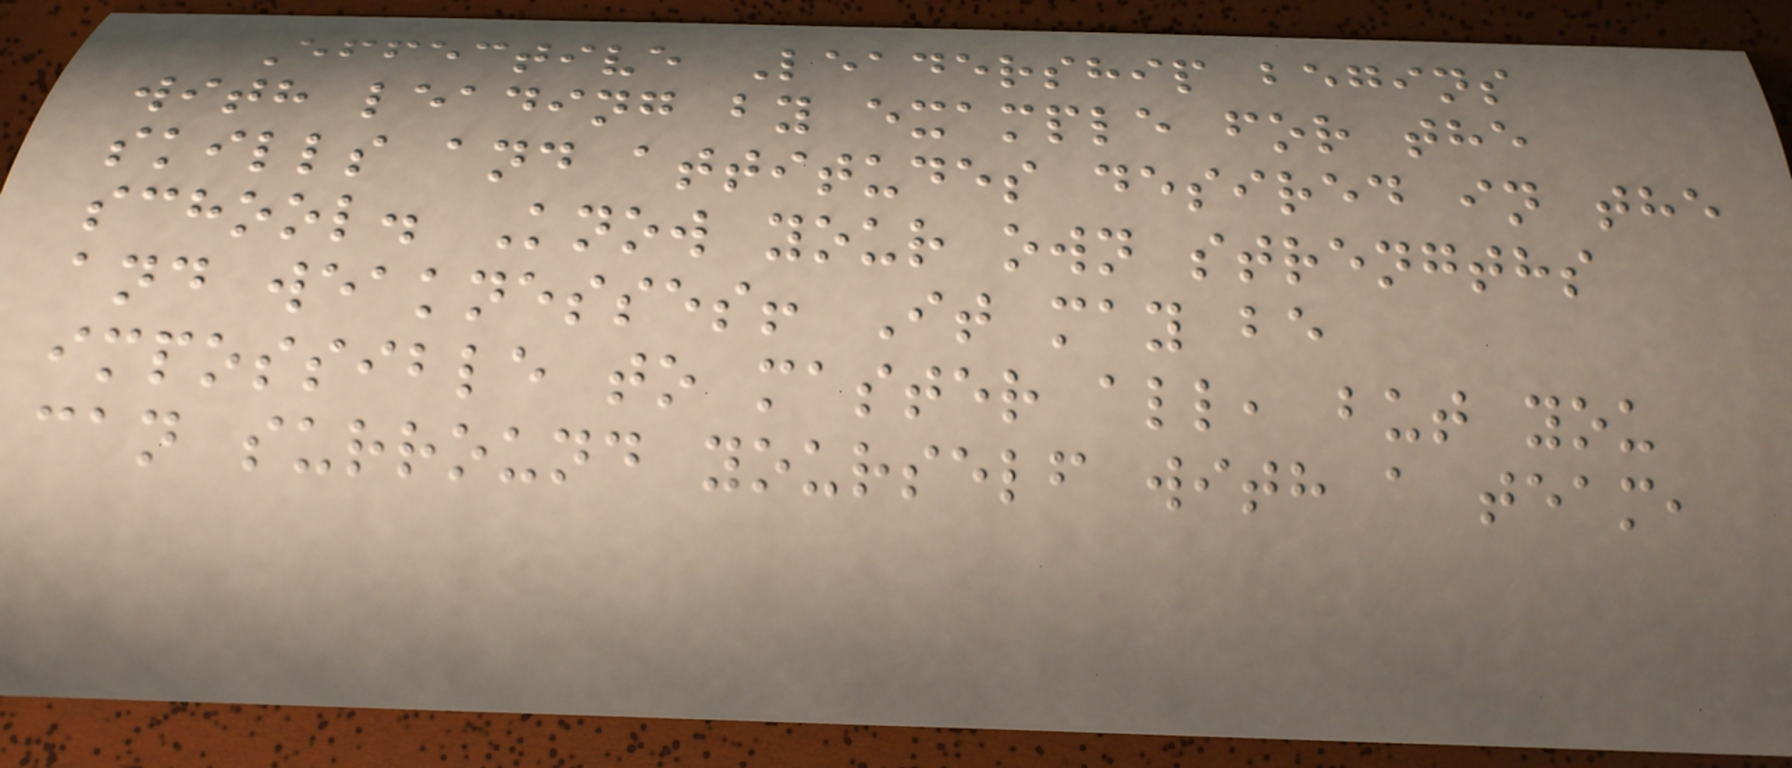Effective Leadership begins
with leading by example for the
skills and attitudes desired in the
school. Know your own strengths
and weaknesses! It may be
impossible to master all, but you
can surround yourself with a team,
